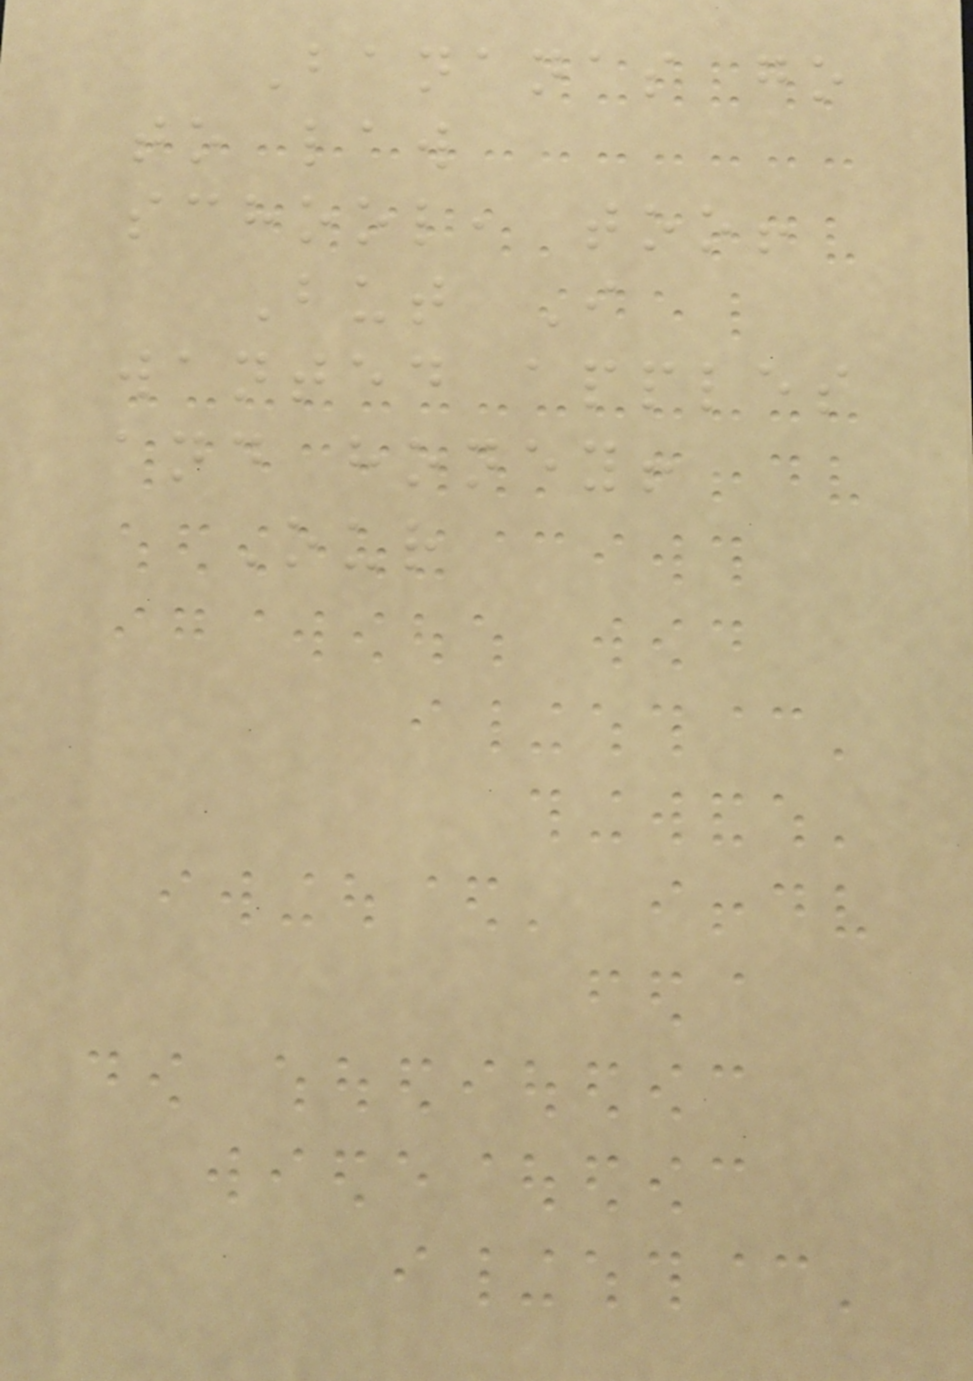Bananas go
to law
school, too!
But I
wanted apples
and honey!
Our
